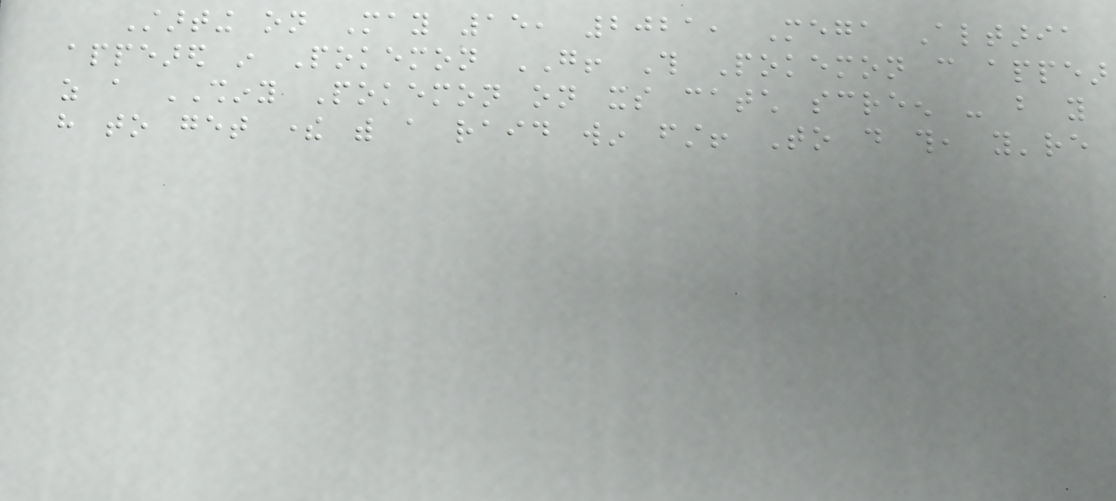Starting on May 15, 2021, Mega Altaria
appeared in Pokemon GO! This Pokemon can appear
as a SHINY Pokemon on its catch screen - but you
have to get there with a raid win first! To do this, you're
